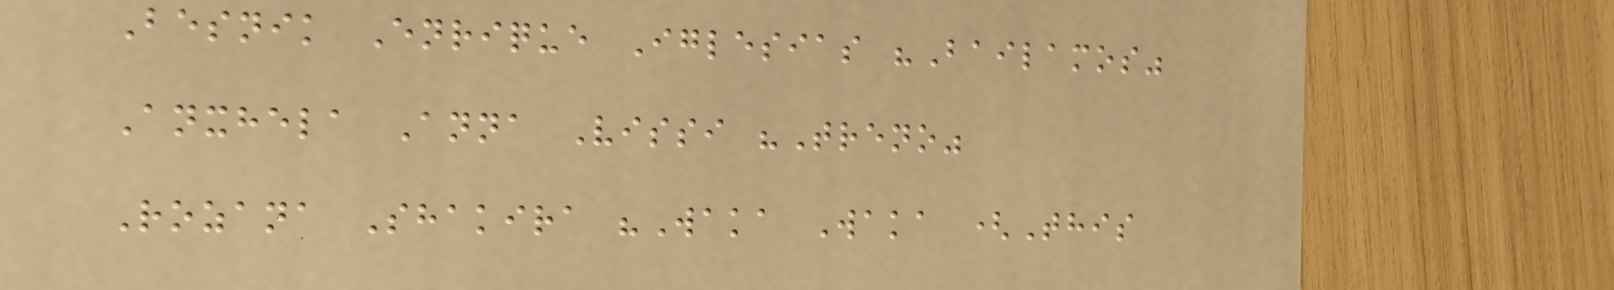Besnik Enrique Iglesias "Bailamos"
Anxhela Anna Vissi "Treno"
Rozana Shakira "Waka Waka (This
